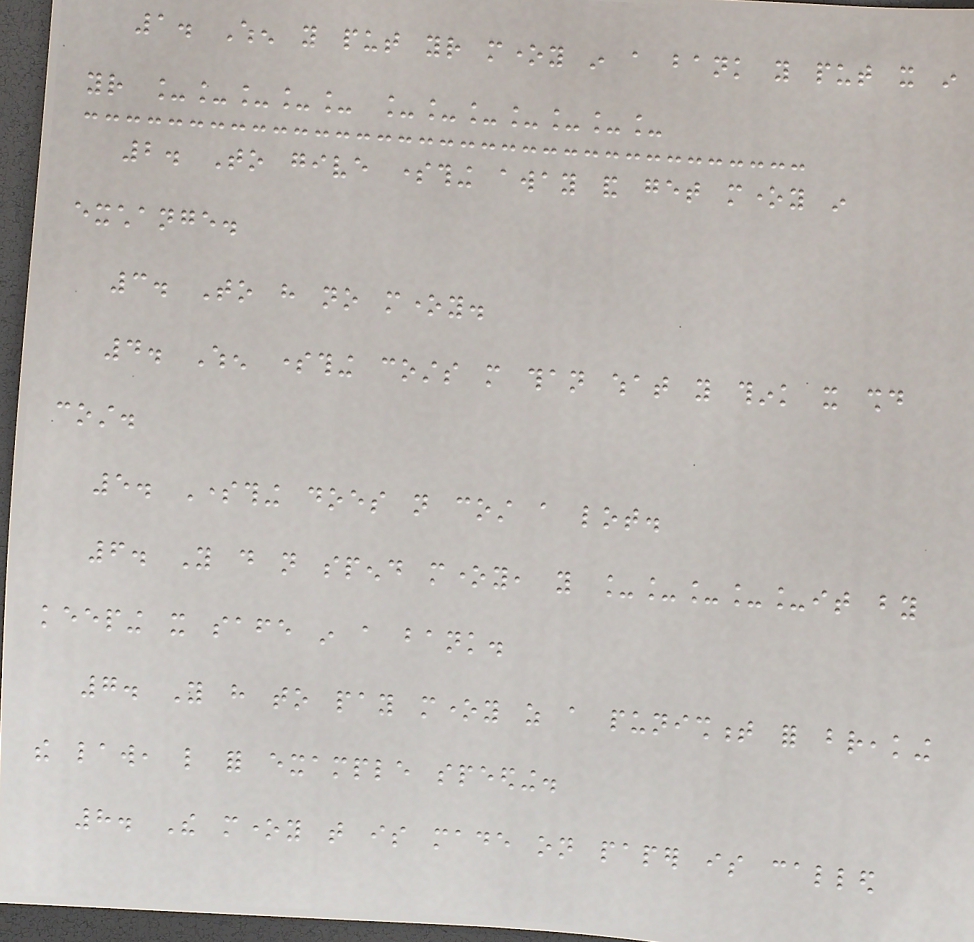1. When you put your money in a bank you put it in
your _____ _______
2. To give something away and get money in
exchange.
3. To have no money.
4. When something costs more than what you think it should
cost.
5. Something does not cost a lot.
6. You do not spend money, you _____it by
keeping it safe in a bank.
7. You have to pay money as a punishment for breaking
the law, like for example speeding.
8. The money that is made on paper is called
